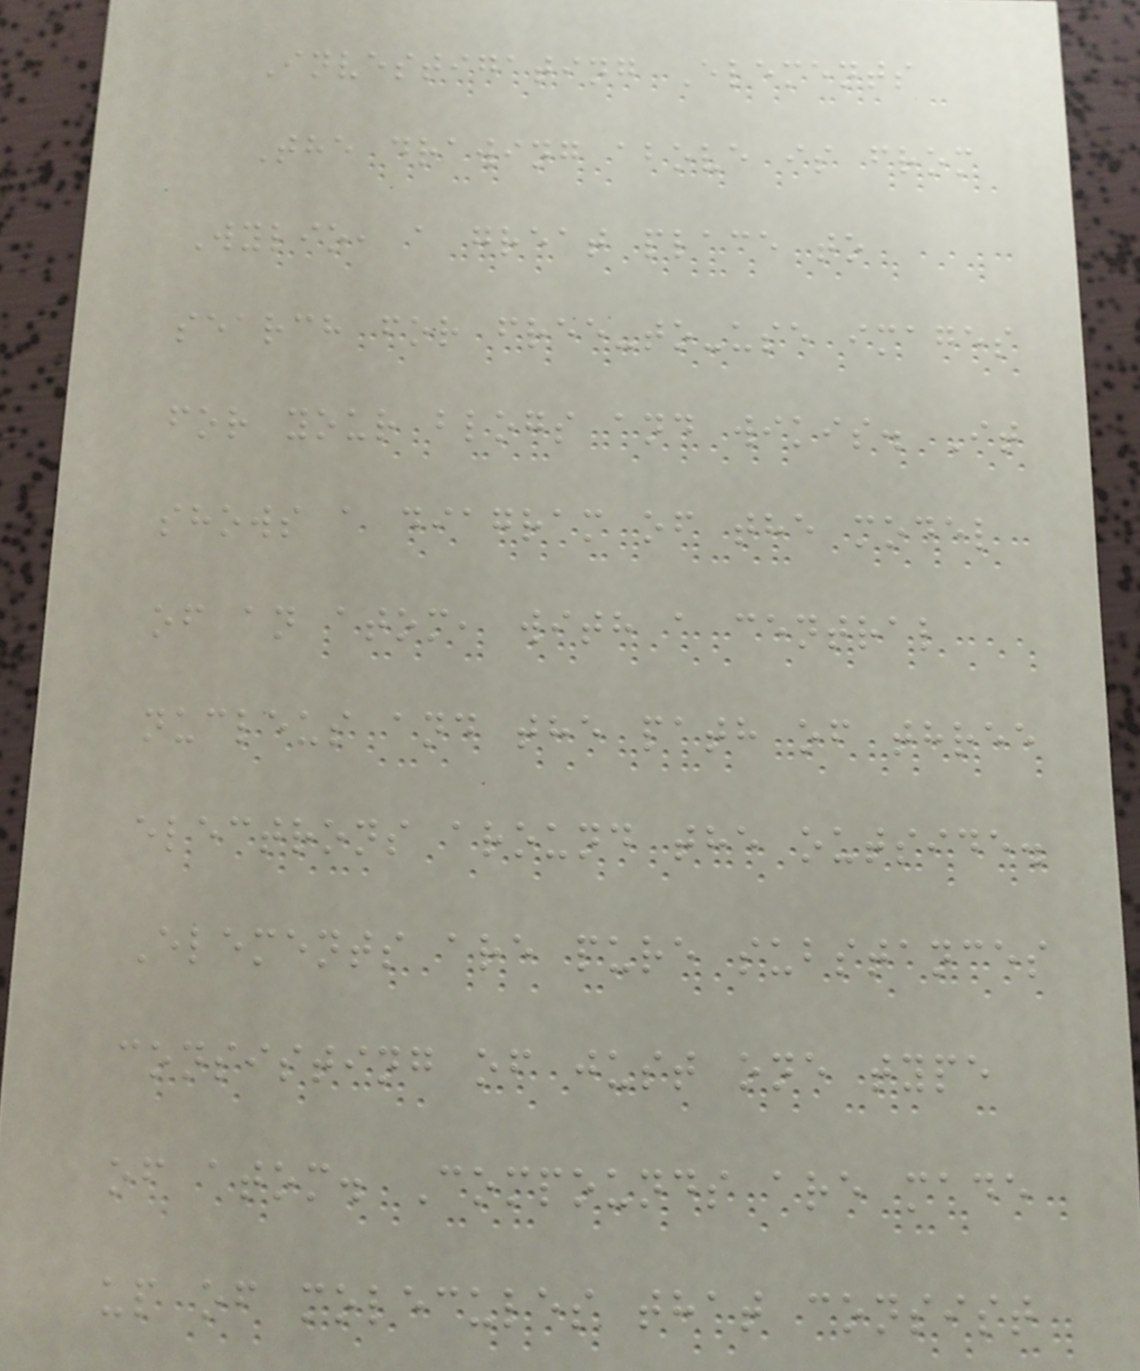Investigating Elements
The drawing above is from
Wylio, a great place to
search for free-to-use images
for your blogs and wikis. It
shows a diagram of the model
of an atom, with a central
nucleus and the path of three
electrons around the outside.
Elements are pure substances
consisting of just one type
of atom. Compounds are made
up of molecules that consist
